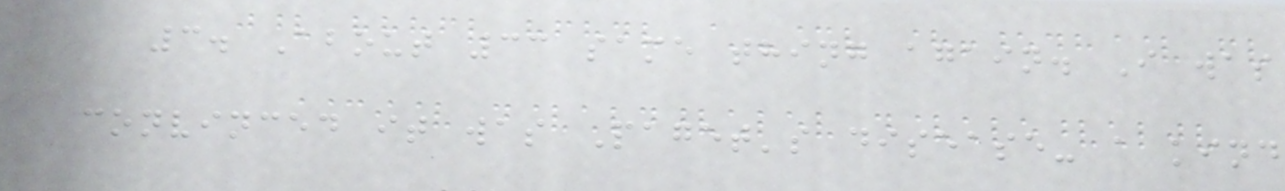3. About 33 same thing again. I was
convinced it was Paget's disease- a kind
